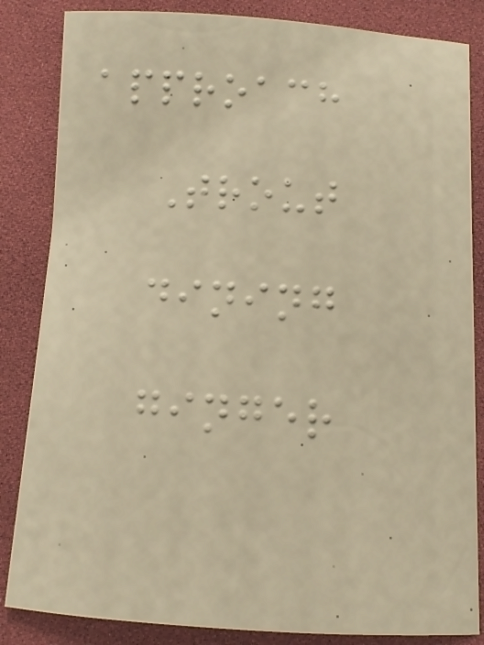approach
Trout
dining
ginger
